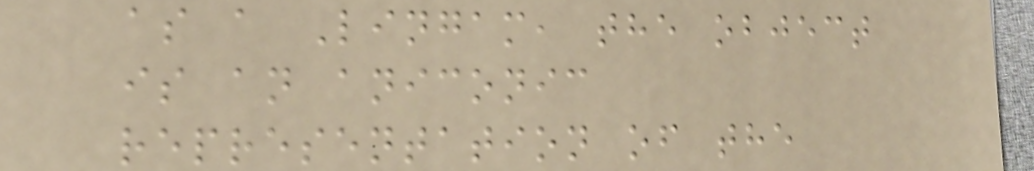as a Lingam, the object
is an aniconic
representation of the
